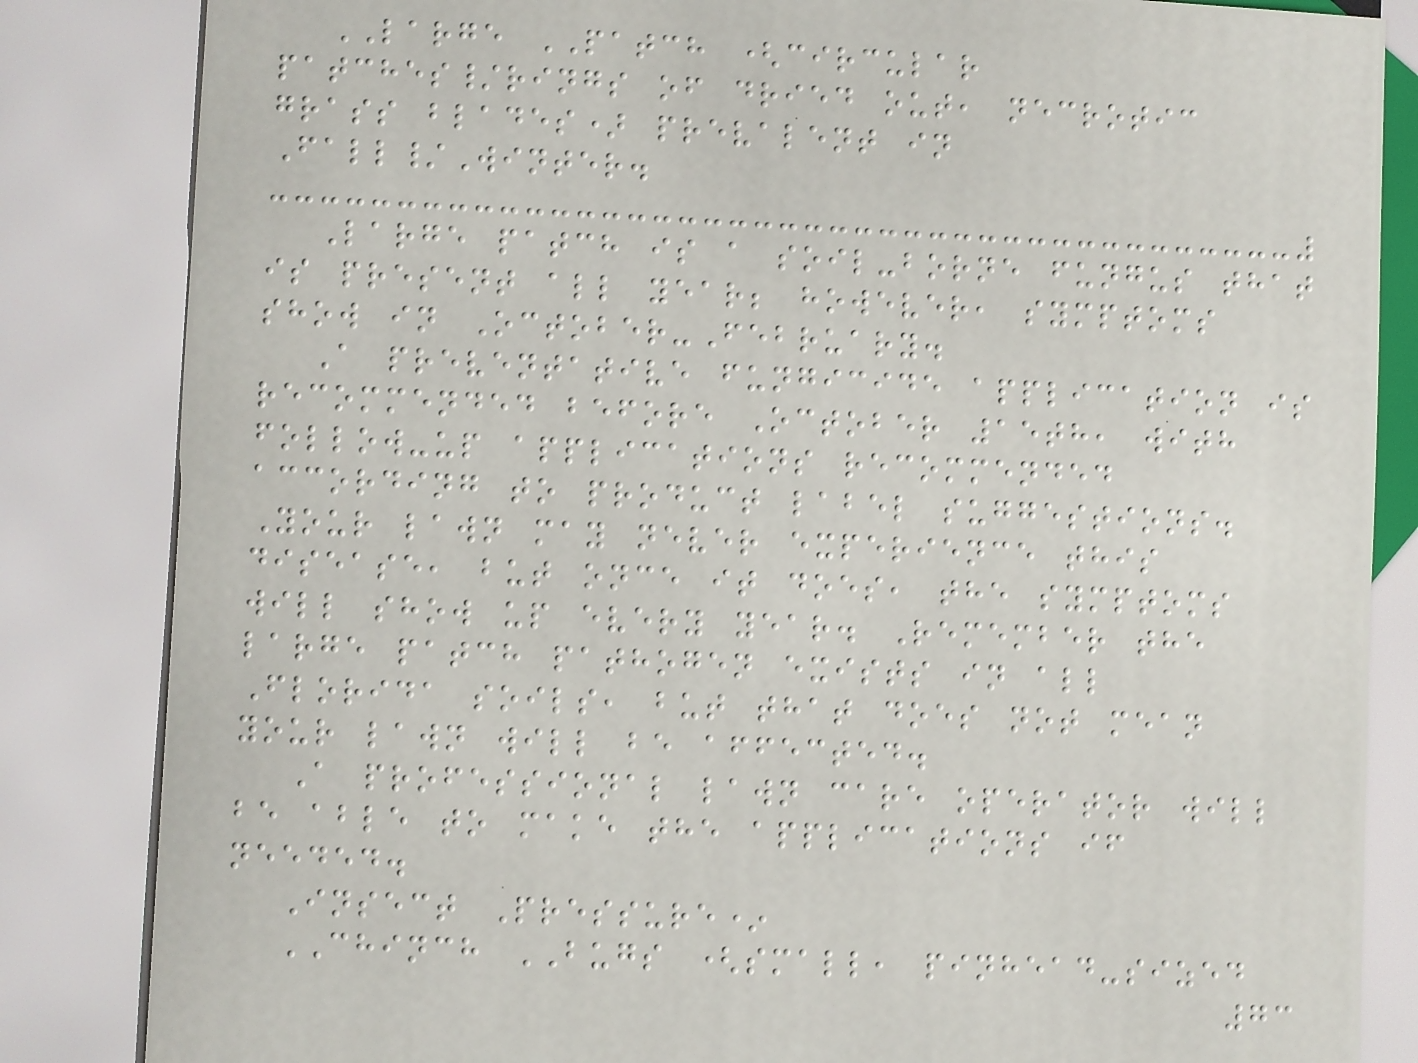LARGE PATCH (circular
patches/rings of dried out, necrotic
grass blades) prevalent in
Fall/Winter.
Large patch is a soil-borne fungus that
is present all year; however, symptoms
show in October-February.
A preventative fungicide application is
recommended before October 15th, with
follow-up applications recommended
according to product label suggestions.
Your lawn may never experience this
disease, but once it does, the symptoms
will show up every year. Remember the
large patch pathogen exists in all
Florida soils, but that does not mean
your lawn will be affected.
A professional lawn care operator will
be able to make the applications if
needed.
Insect Pressure*
CHINCH BUGS (small, pinhead-sized
73
